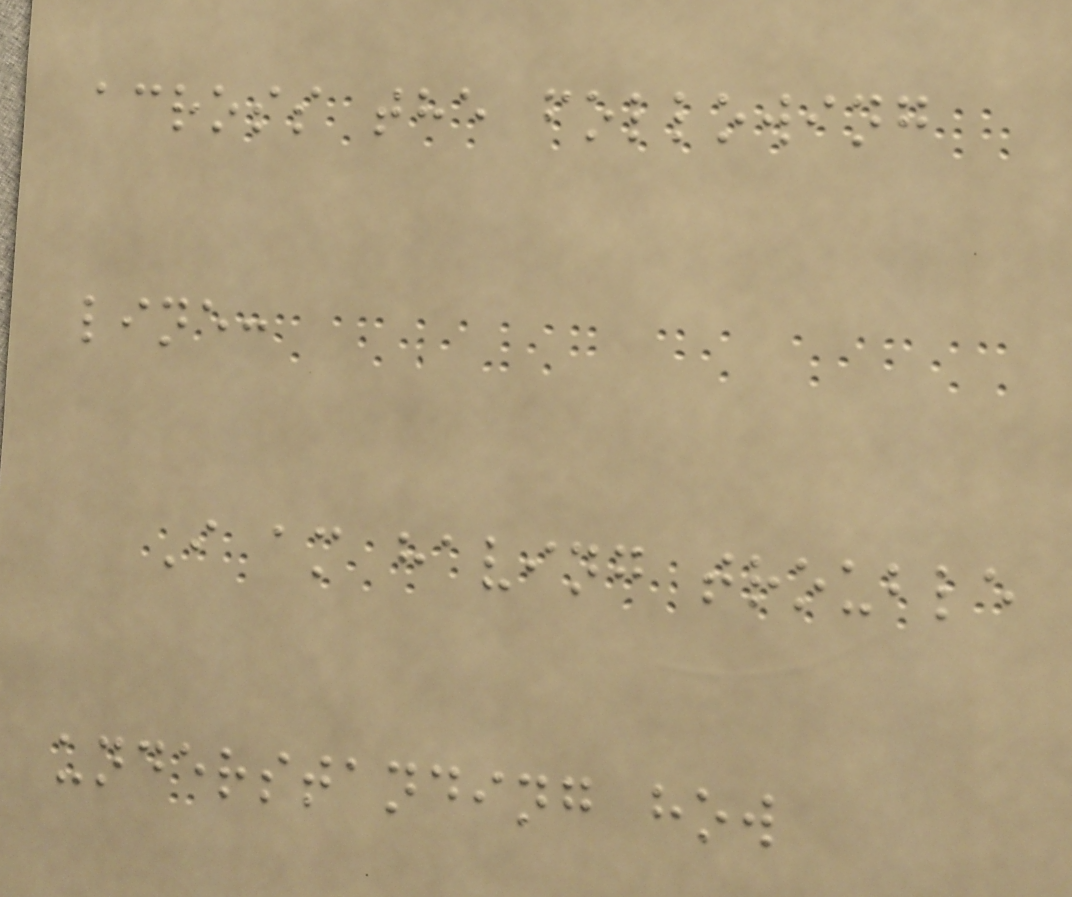across the following
line:
I am having trouble
understanding how
